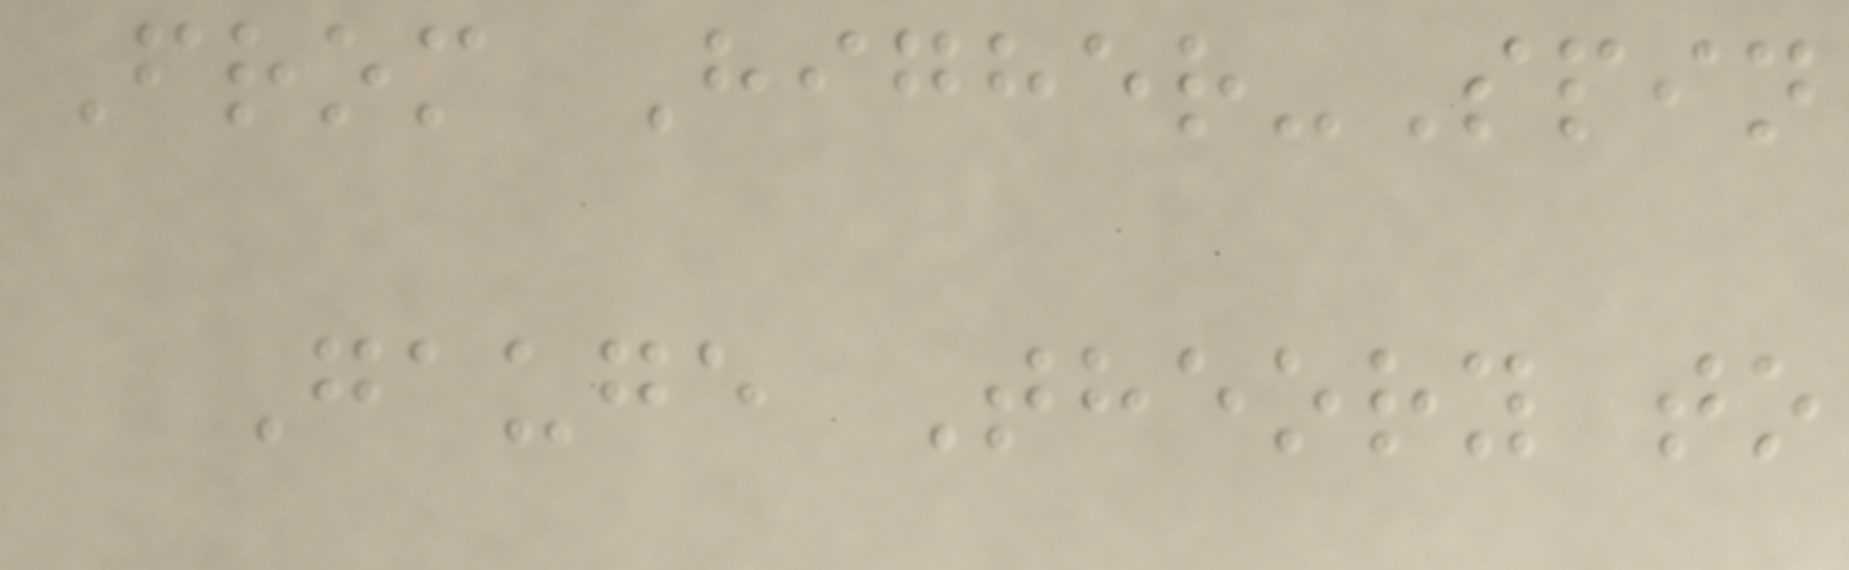From Higher-Spin
Gauge Theory to
